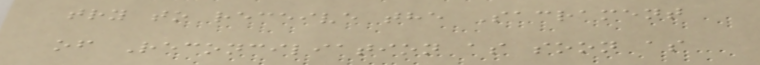try to receive the Sacrament
of Reconciliation as soon as
